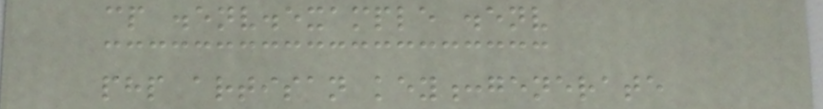cp .env.example .env
php artisan key:generate
